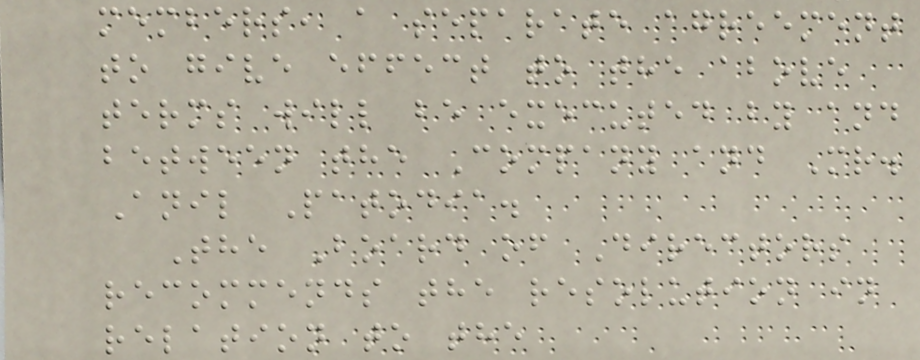members, a separate agreement
to give effect to the above
terms will be executed by and
between the Company and Mr.
Anil Patodia.
The Board of Directors
recommends the resolution in
relation to the
